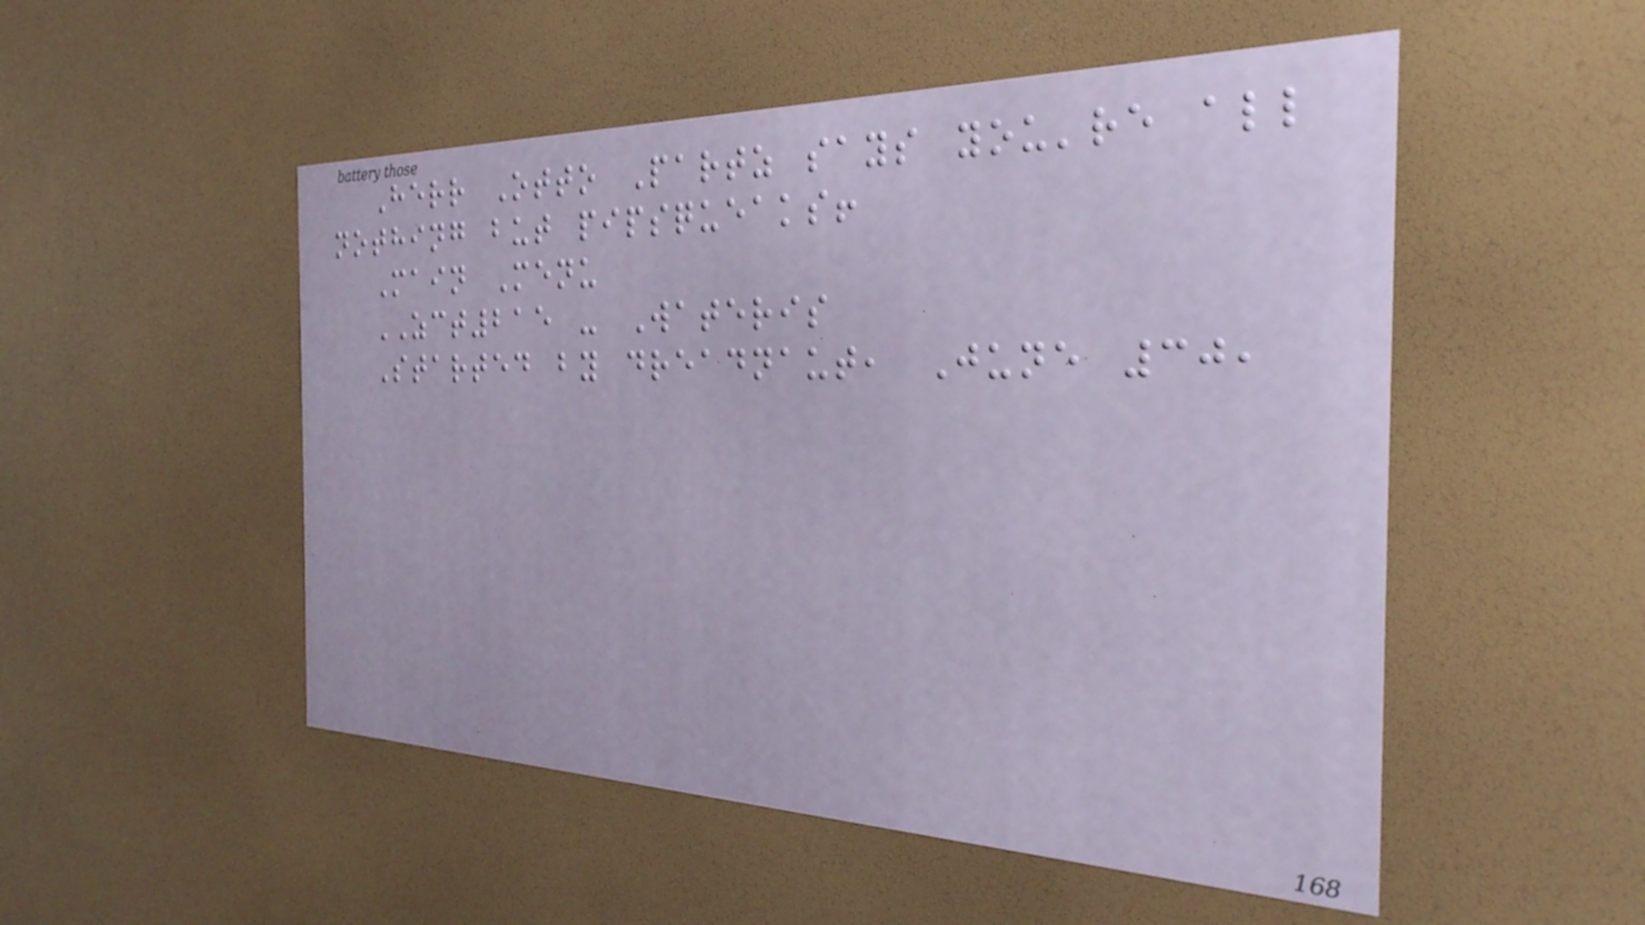Herr Otto Partz says you're all
nothing but pipsqueaks!
Main Menu
ZCT215 - Wateris
Started by dreadnaut, June 30,
